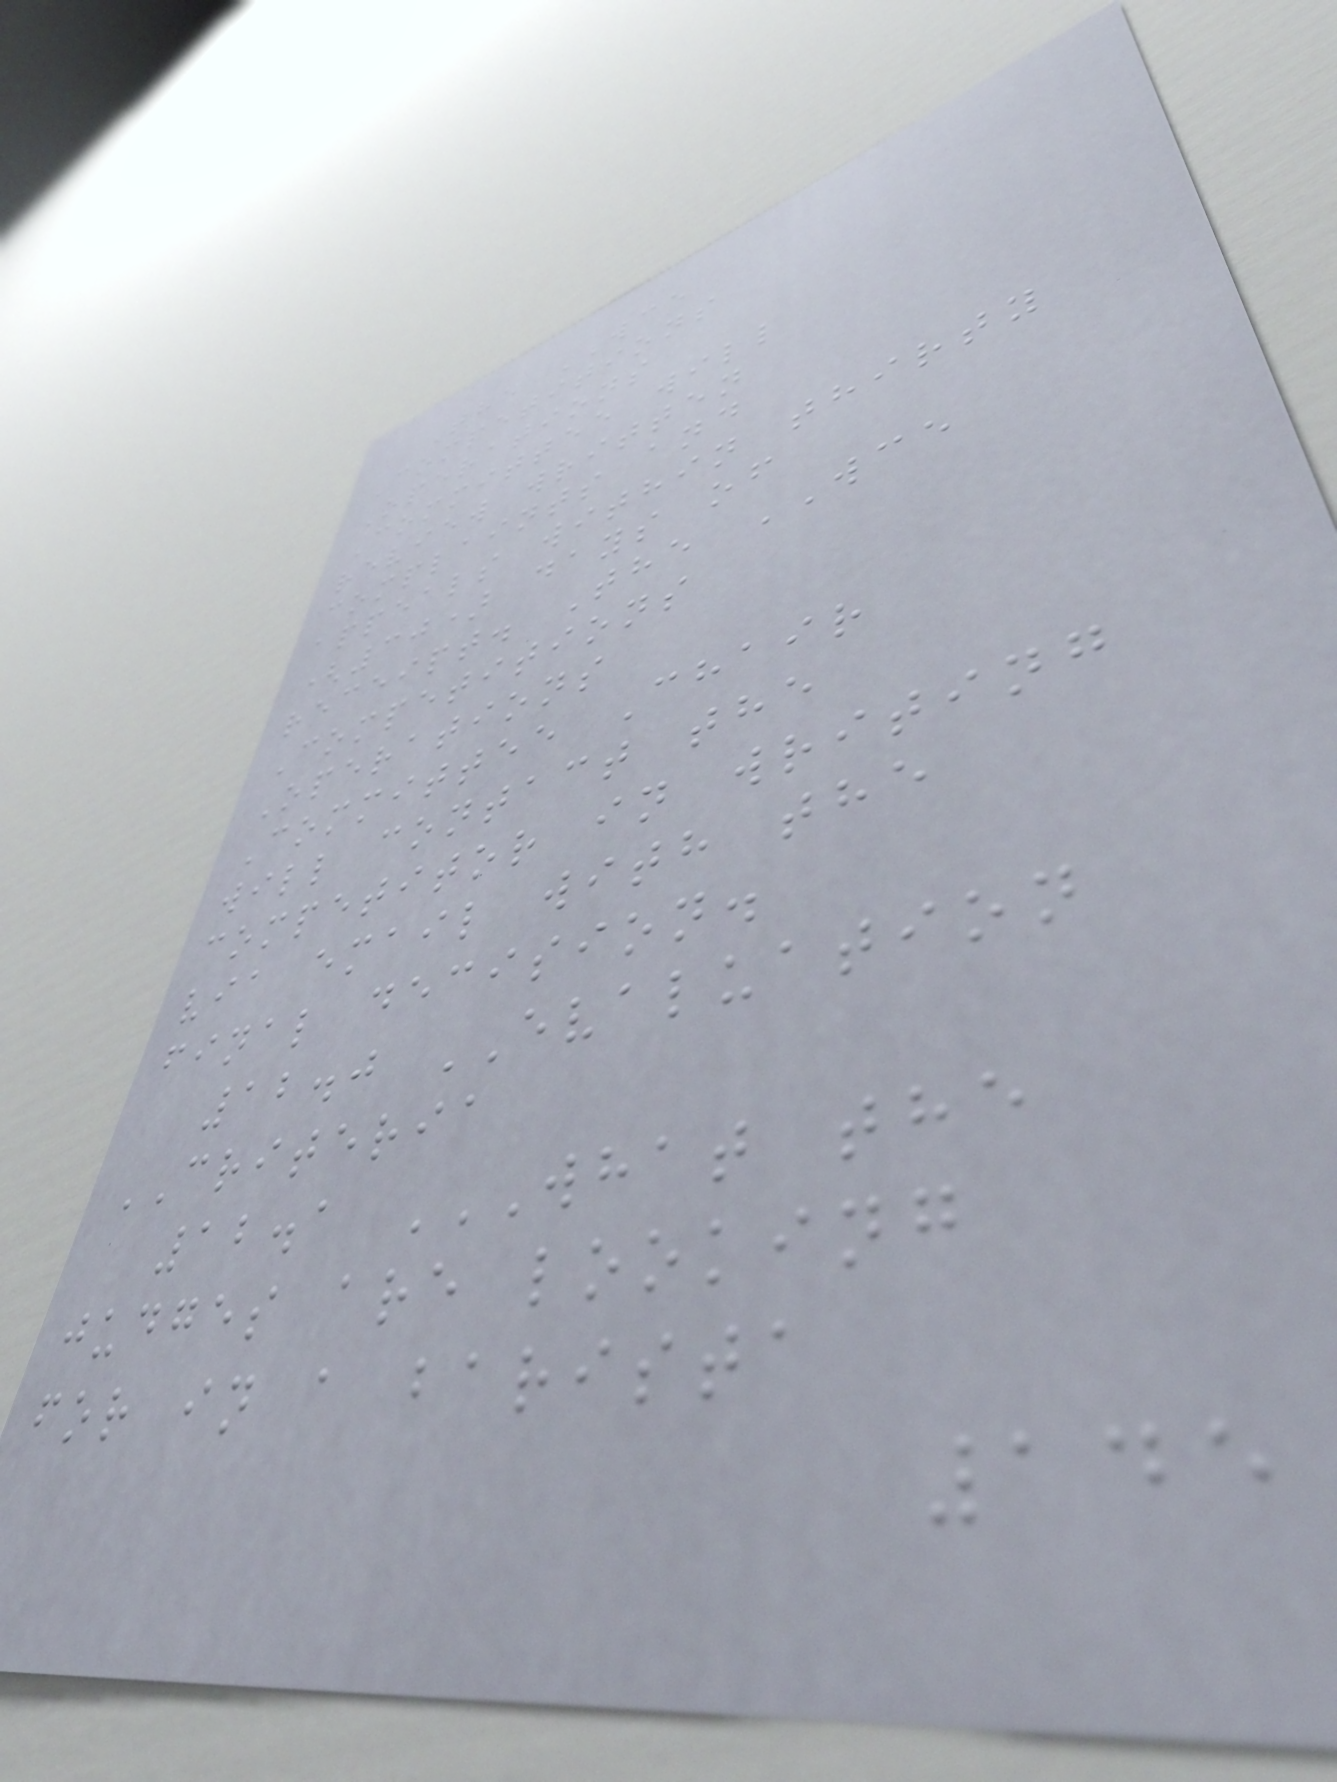The WCE
Competitions
Operations
Committee will
review written
complaints and
appeals within thirty
(30) days of
receipt. The WCE
Competitions
Operations
Committee Chair
will contact the
competitor in writing
via email with the
final decision.
12.0 EVALUATION
CRITERIA
12.1 WHAT THE
JUDGES ARE LOOKING
FOR IN A BARISTA
145
